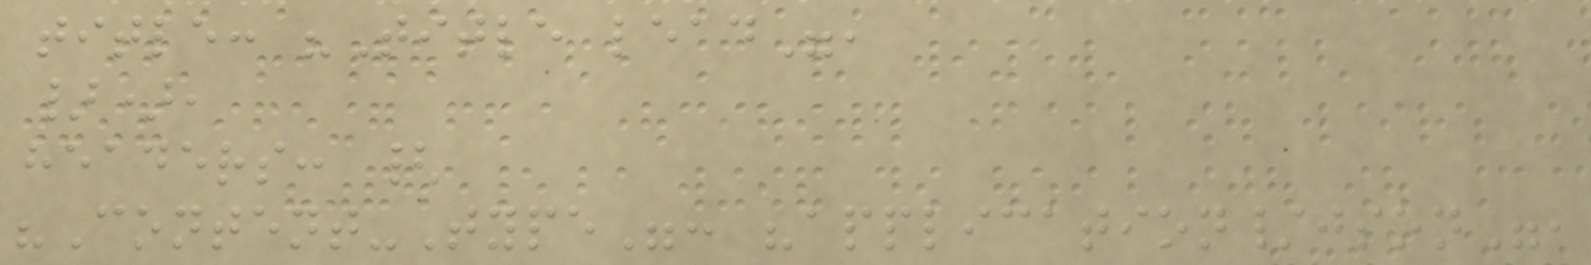title: "Title lead",
}),
headers: {
"Content-Type": "application/json",
